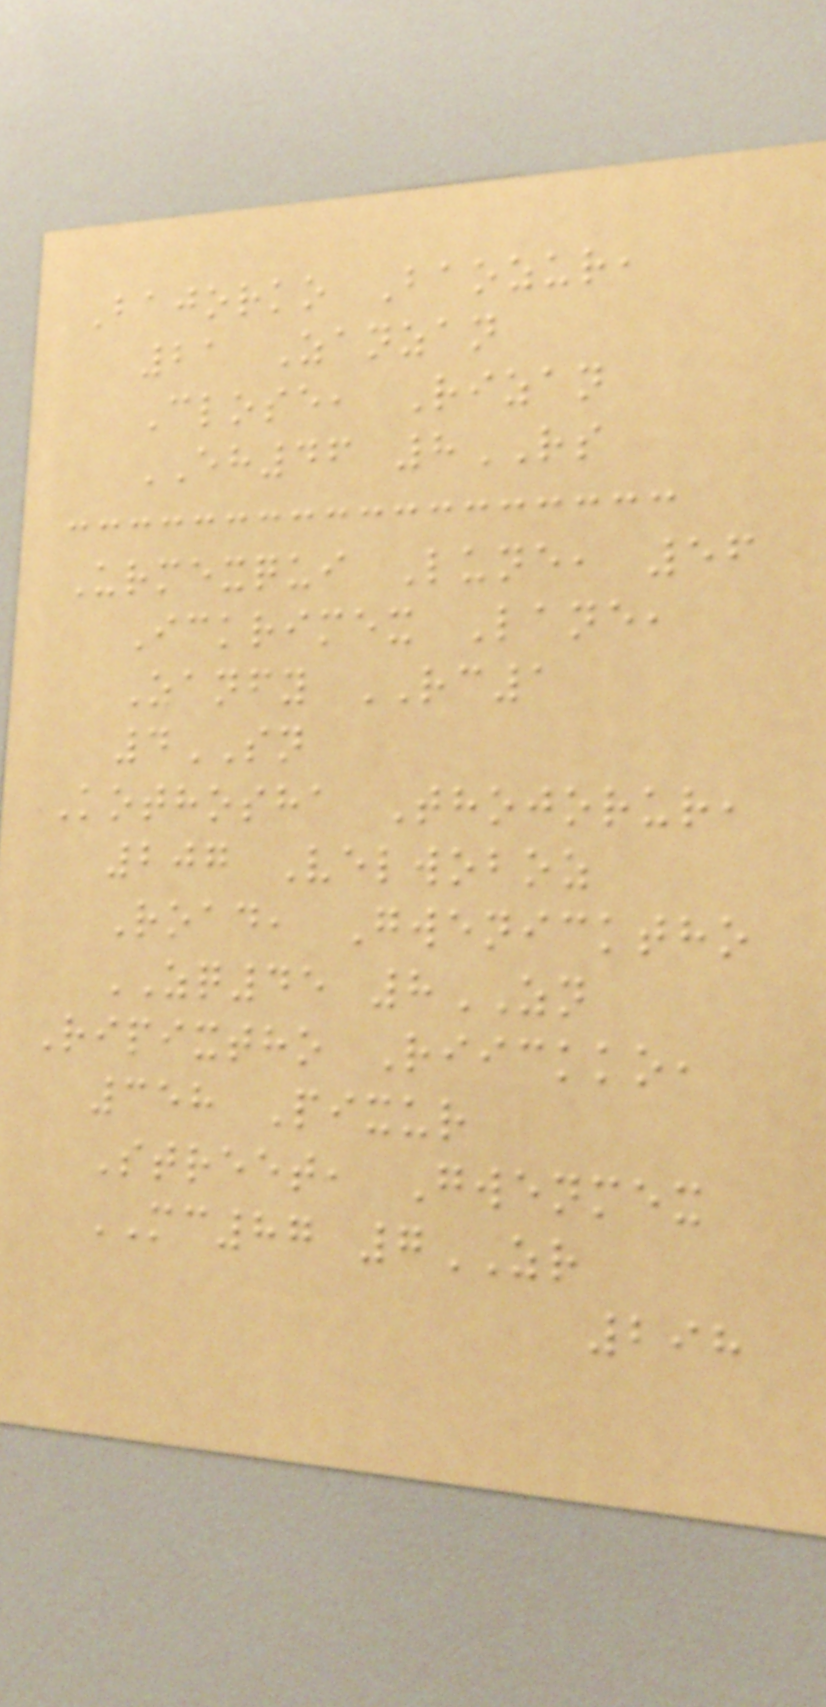Bajorko Baozur,
21 Zanzan
Close, Rizan
EH46 8RS
Urmexqui Lune, 56
Ickrimex Lane,
Zanfy RC1
4SN
Kothosha Thojorur,
207 Velwoboz
Road, Gwenicktho
ZQ45 8ZN
Ripixtho Riickko,
358 Pixur
Street, Gwenmex
MC87 7ZR
298
